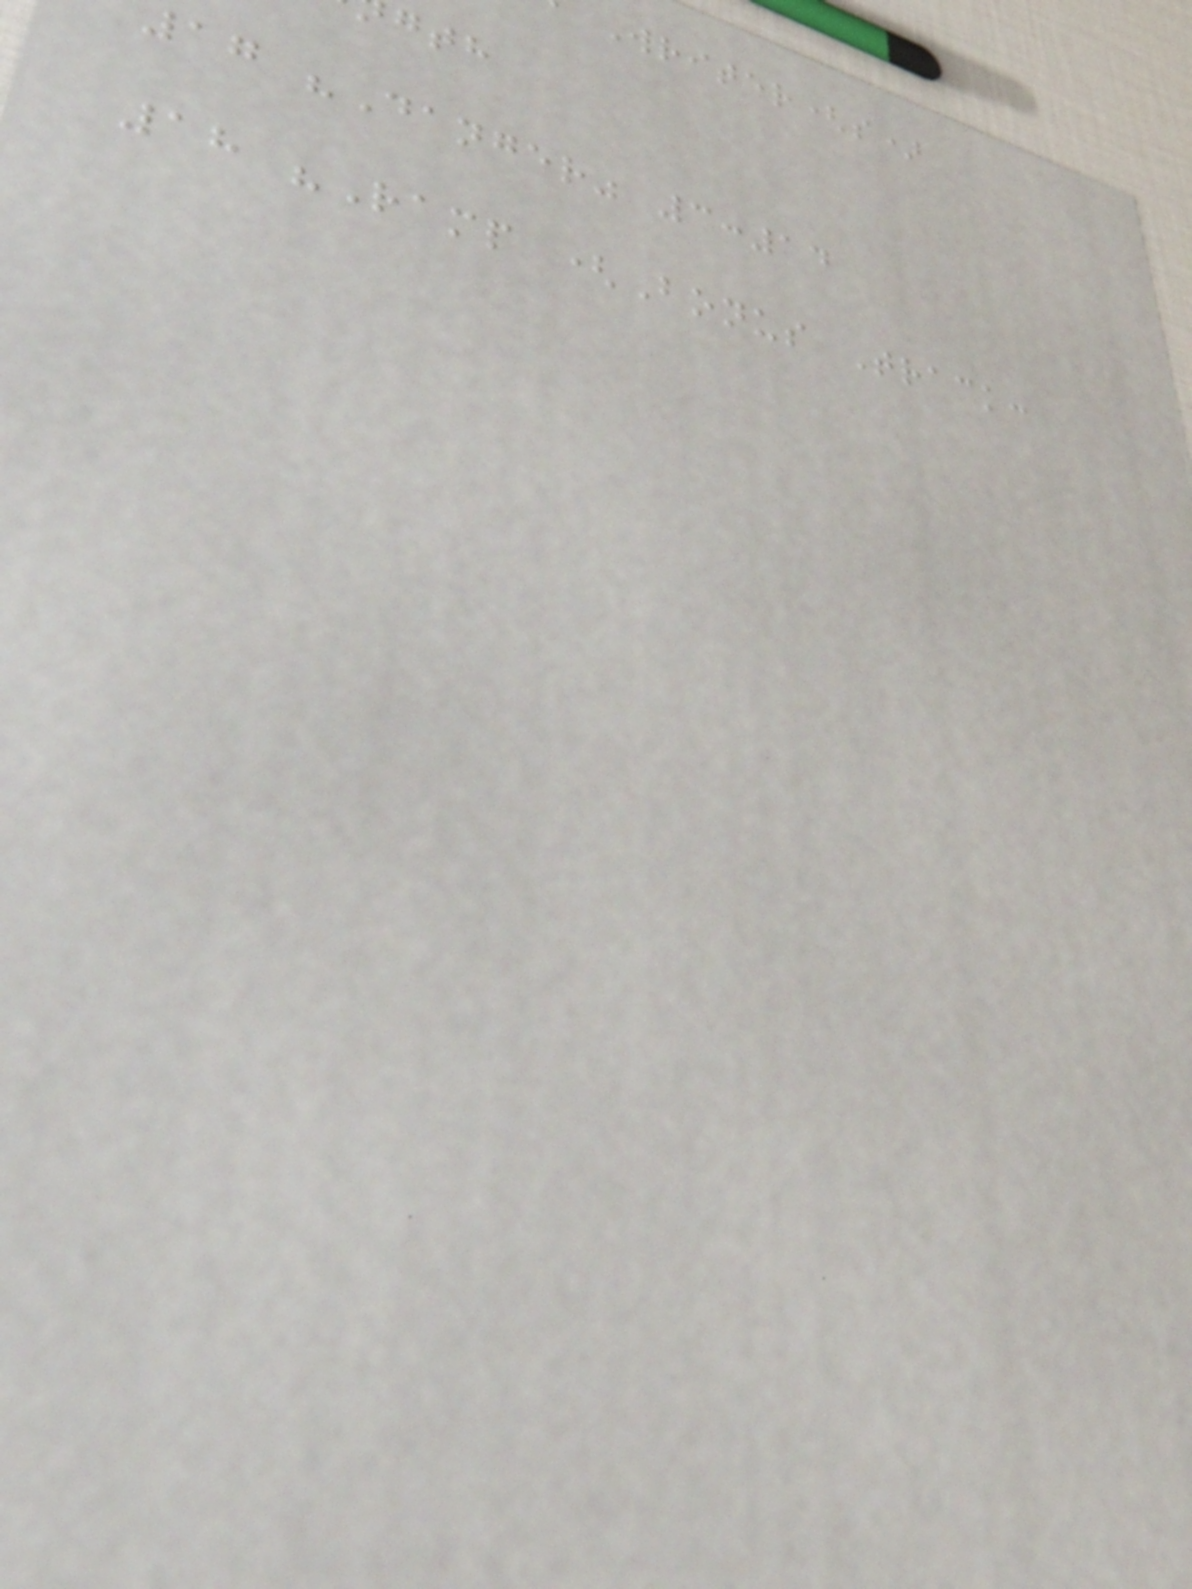Writer(s)
17 "Danger" 3:14
18 "Ramp (Bonus Track:
